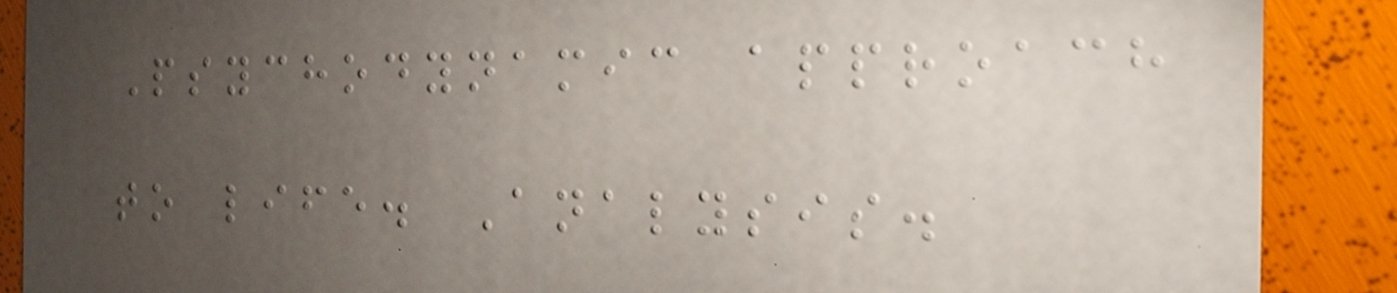Psychodynamic approach
to life. Analysis.
